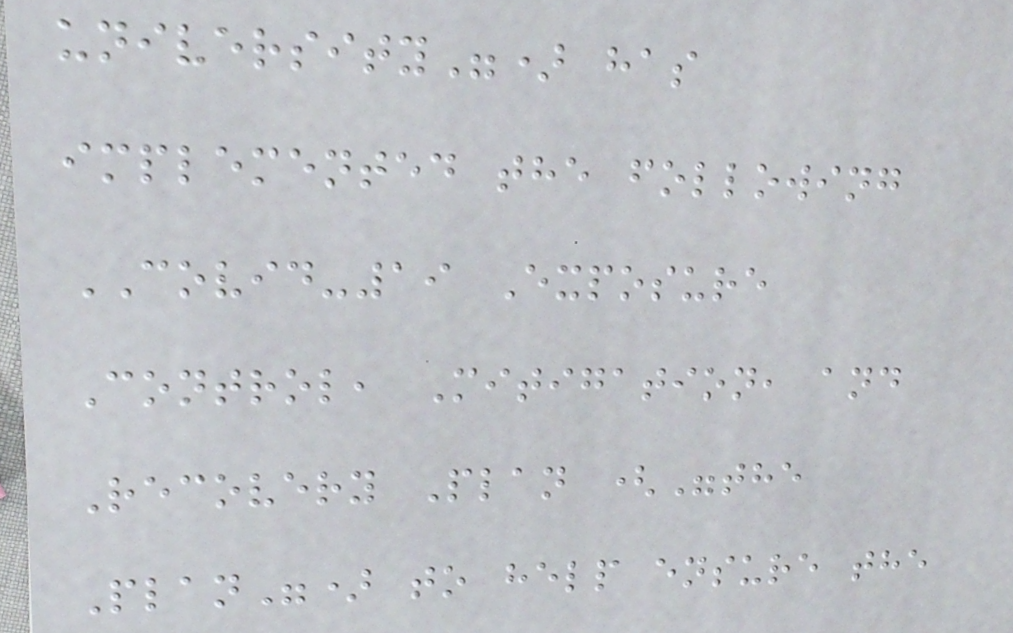university") has
implemented the following
COVID-19 Exposure
Control, Mitigation, and
Recovery Plan ("the
Plan") to help ensure the
